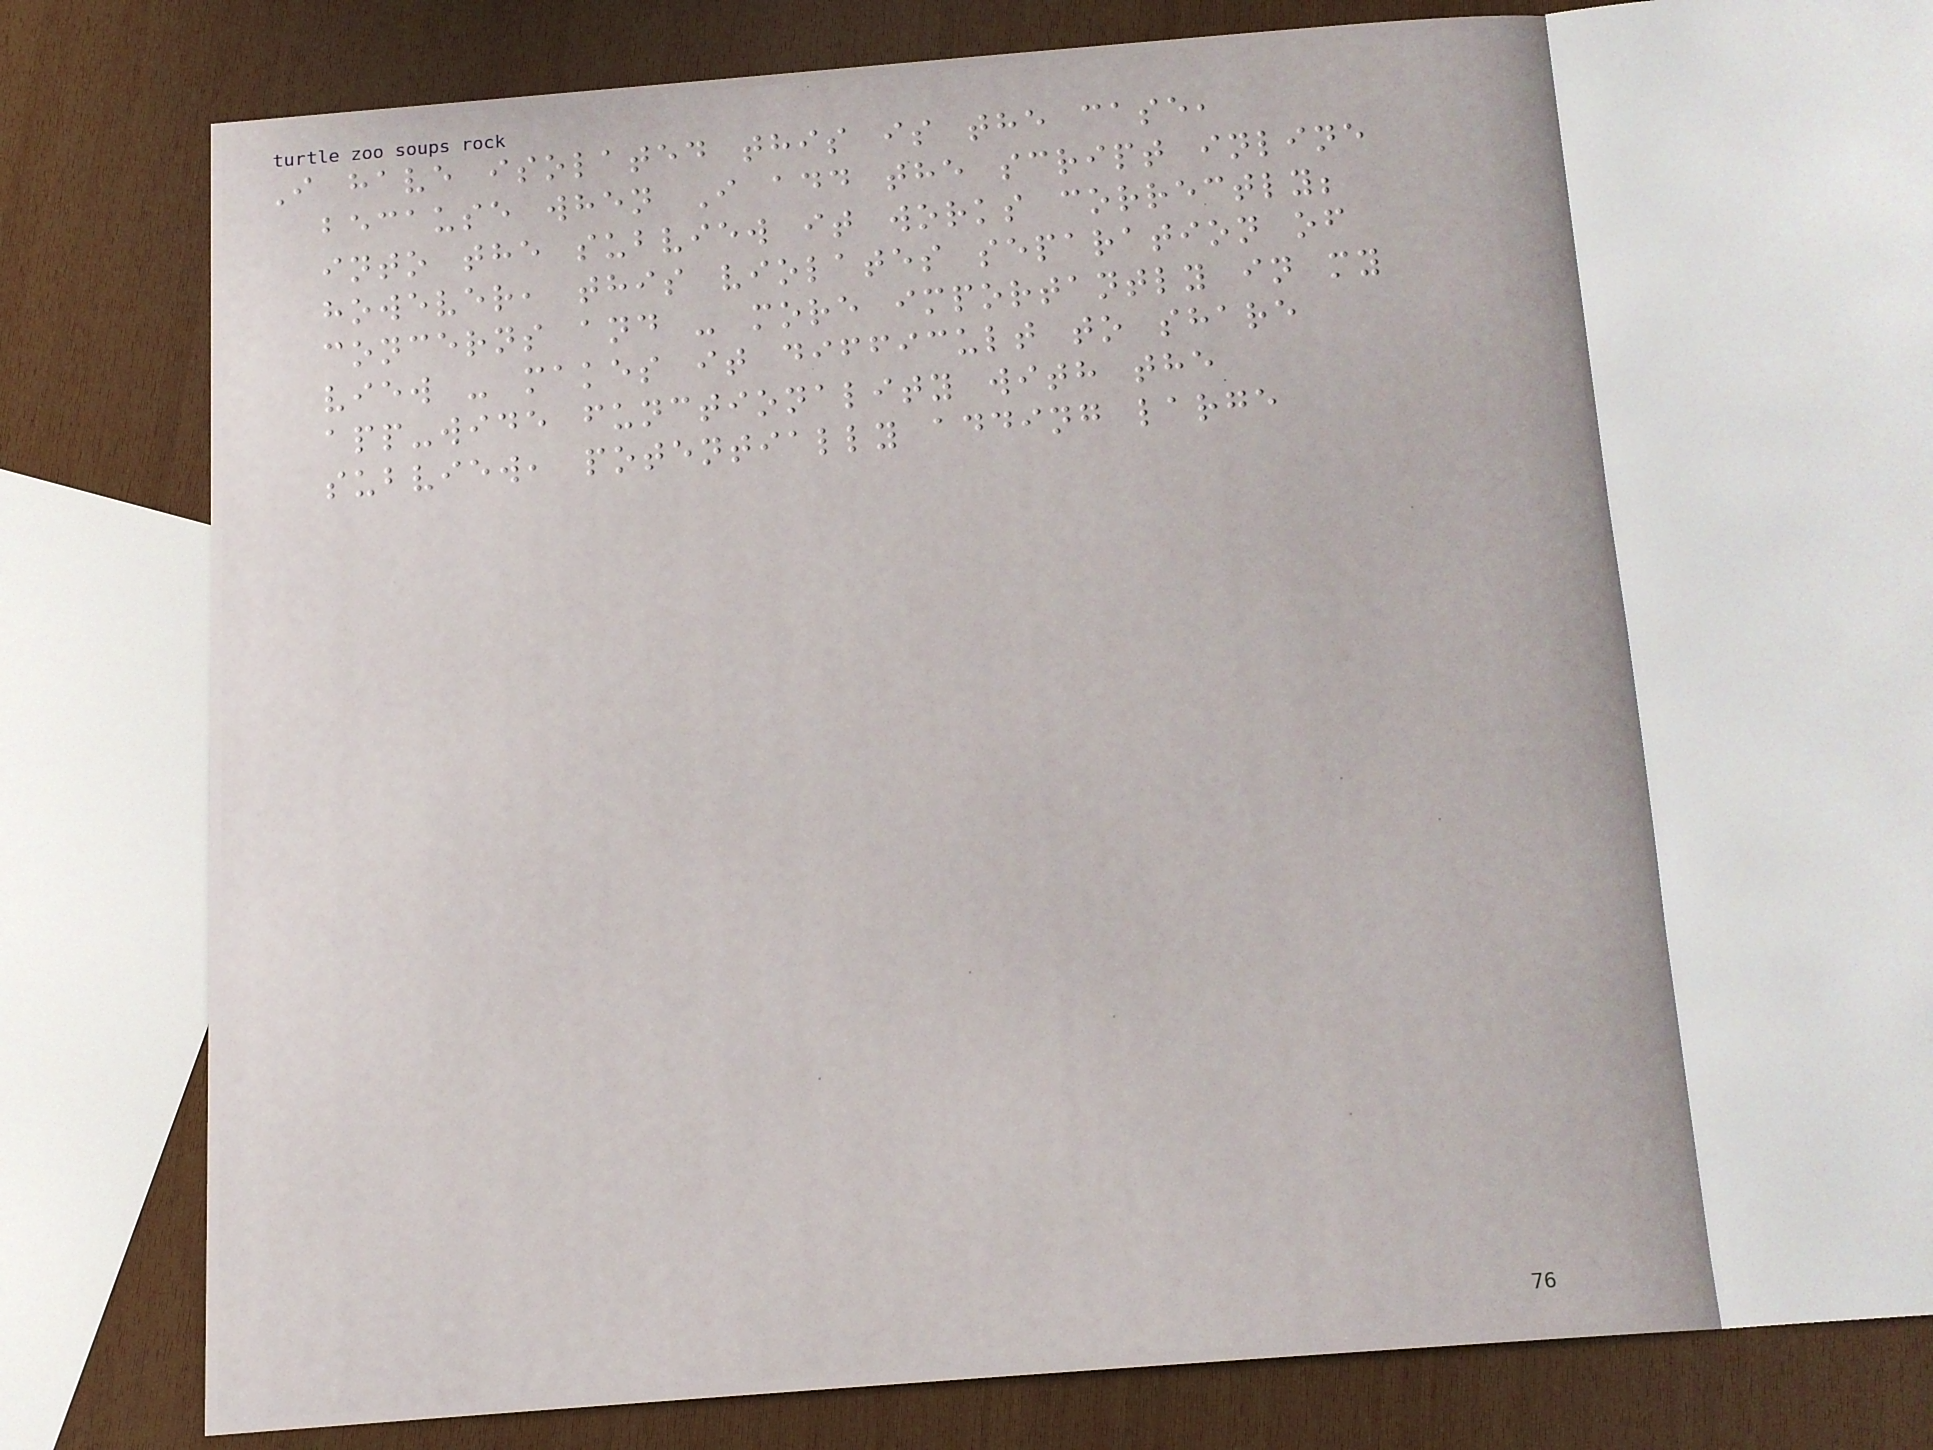I have isolated this is the case,
because when I add the script inline
into the subview it works correctly;
however, this violates separation of
concerns and - more importantly in my
view - makes it difficult to share
app-wide functionality with the
subview, potentially adding large
